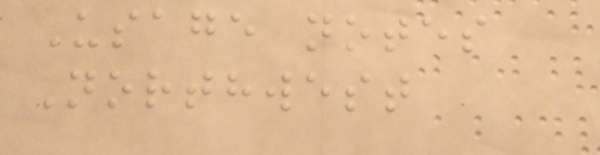Usage notes
Northwest
